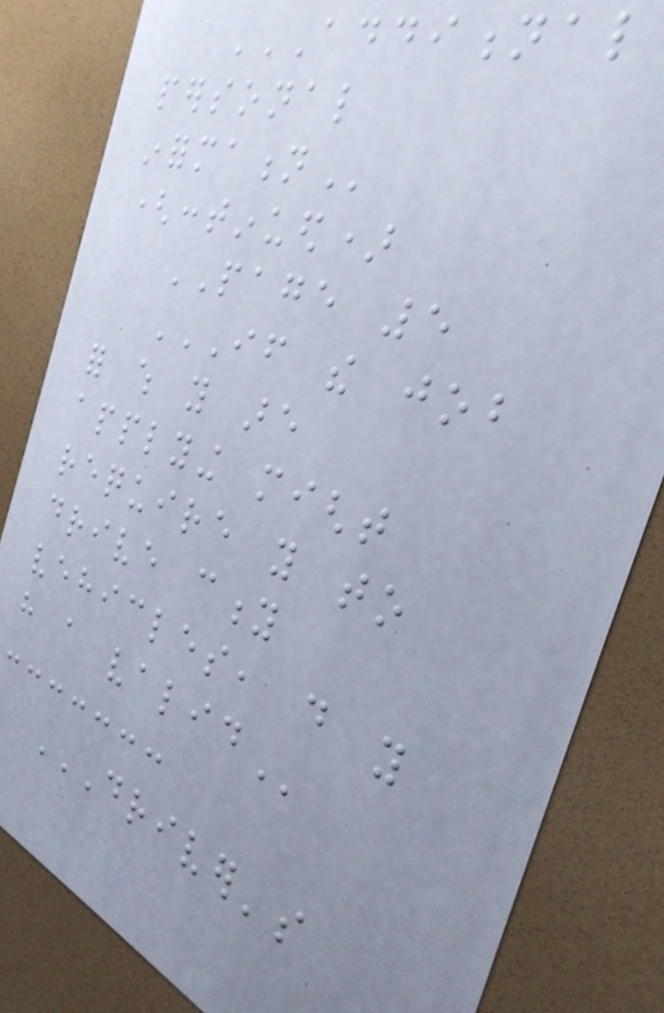ADDITIONAL
PERSONAL
INFORMATION
(continued)
PAGE 5
IF THE JOB
FOR WHICH YOU ARE
APPLYING MIGHT
REQUIRE YOU TO
DRIVE CITY
VEHICLES, DO YOU
HAVE A VALID
DRIVER'S
